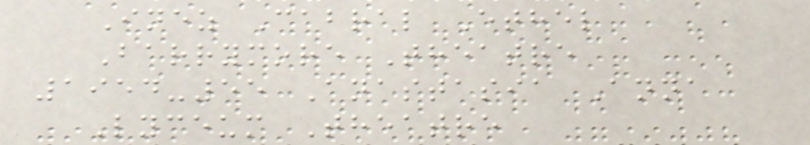Inez Cabral Ethel
Barrymore Theatre
1954-55 Anastasia Anna
Lyceum Theatre
